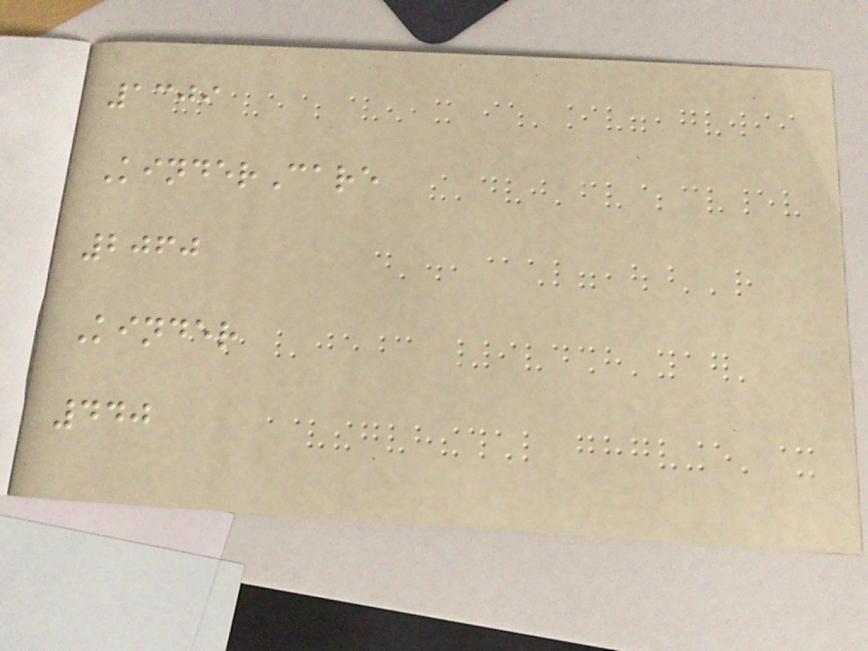1309
KinderCare
2060
Kinder
440
